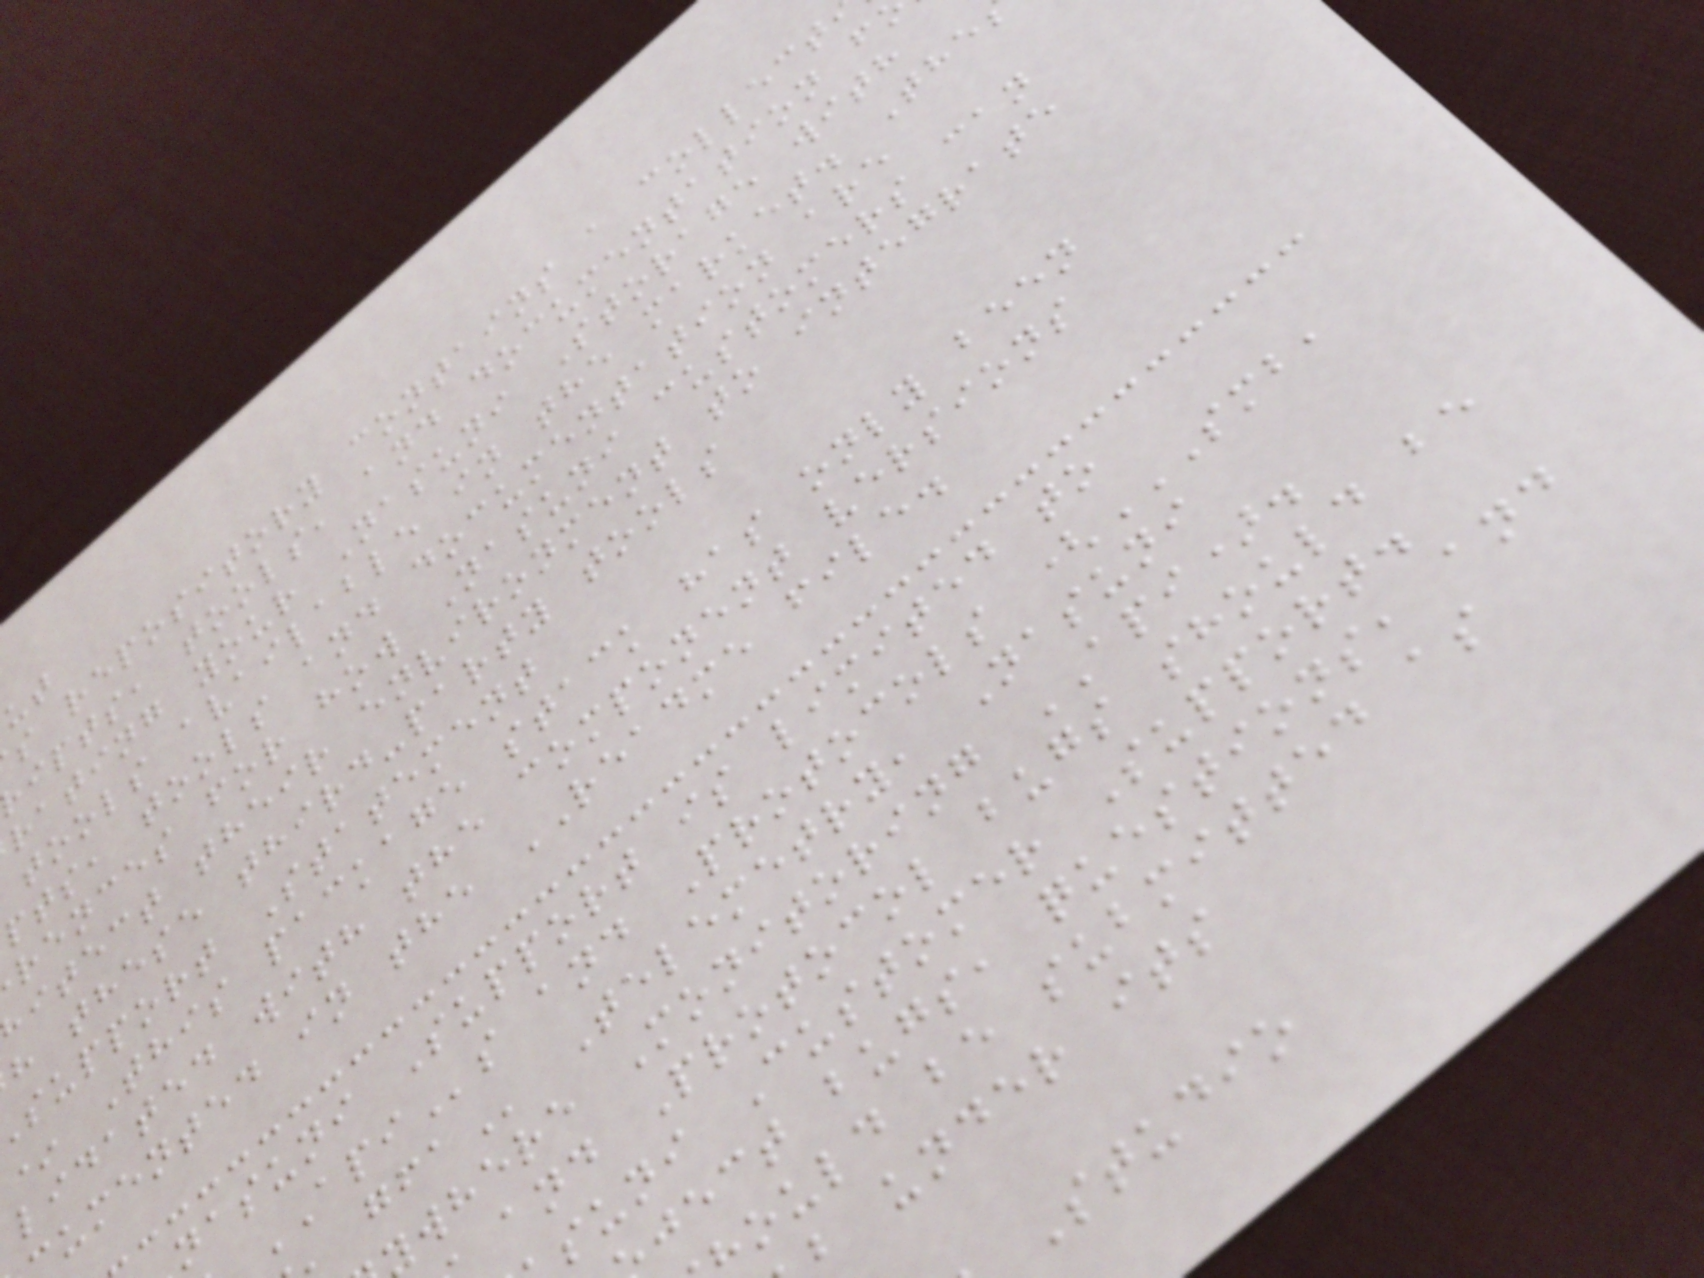s repository contains a collect
ipts, tools, and documentation f
rating your Nasuni Storage with
tools available in the market. The
pts, tools and documentation are
rences for how Nasuni customers can
itect their environment to integrate
h these third-party tools
support Statement
* This package stack has only been
lidated with the component versions
umented in the README file.
nasuni Support is limited to
Telemetry, Nasuni
where Monitoring API).
and Protocol bugs should be
suni Customer Support.
ject bugs, questions, and
ould be submitted as
b under its
